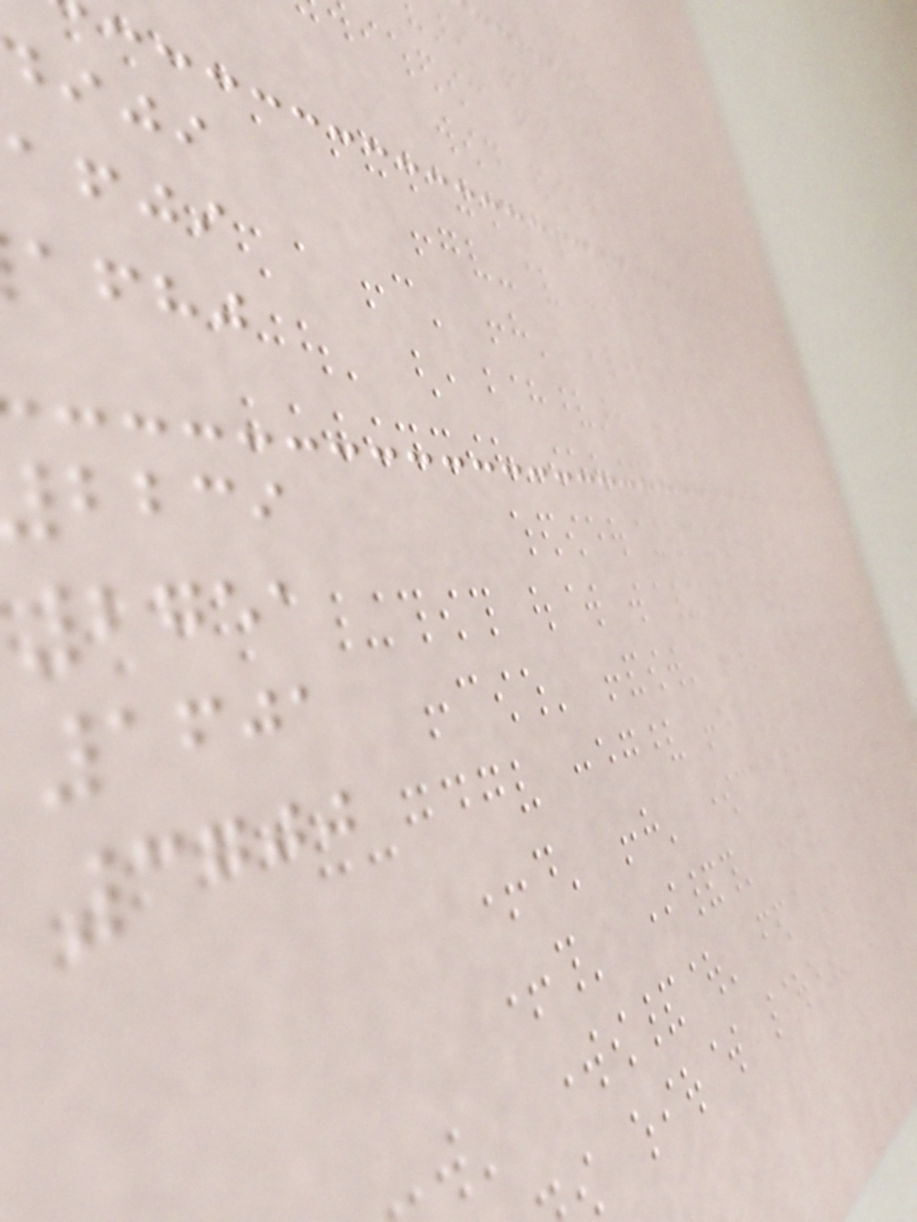afji
afhj
bbci
2751
1601
3700
